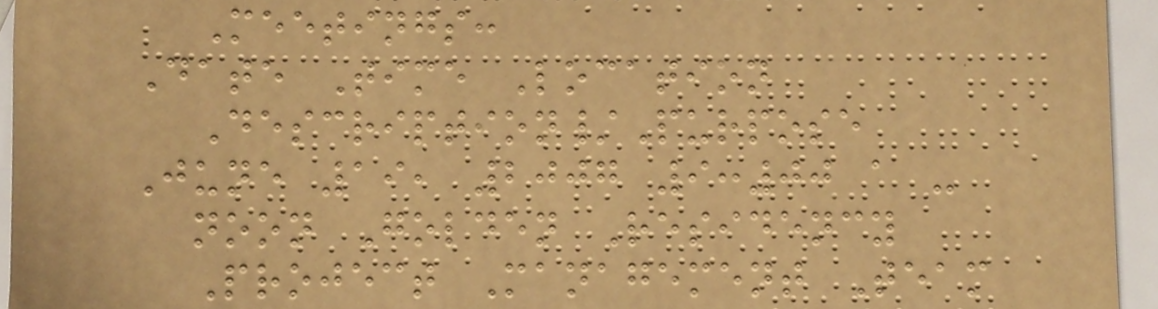Meetings:
Date Time Location
Description/Purpose
June 19, 2007 9:00 a -
noon Golden Residency
Project Management Team
